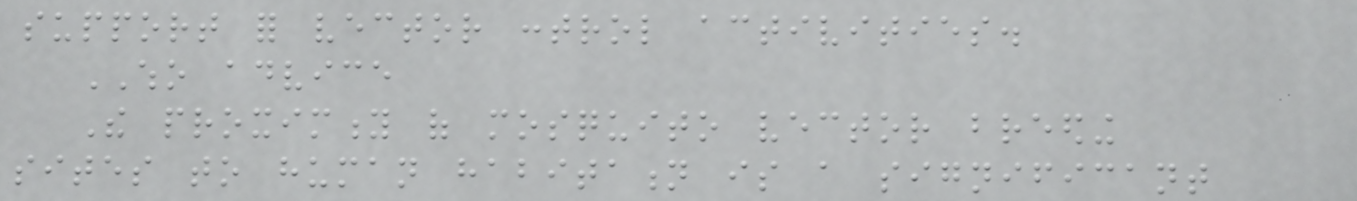support for vector control activities.
WHO advice
The proximity of mosquito vector breeding
sites to human habitation is a significant
